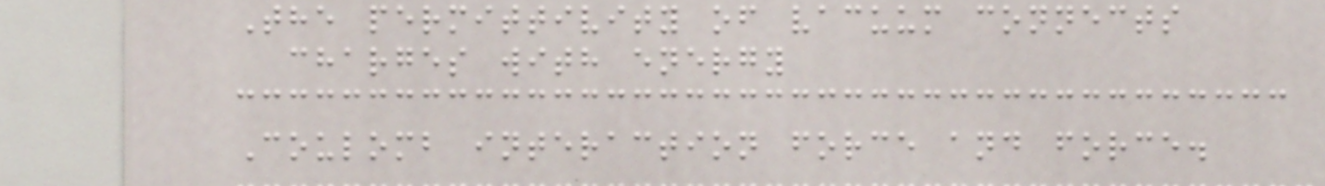The permittivity of vacuum connects
charges with energy
Coulomb interaction force and force.
